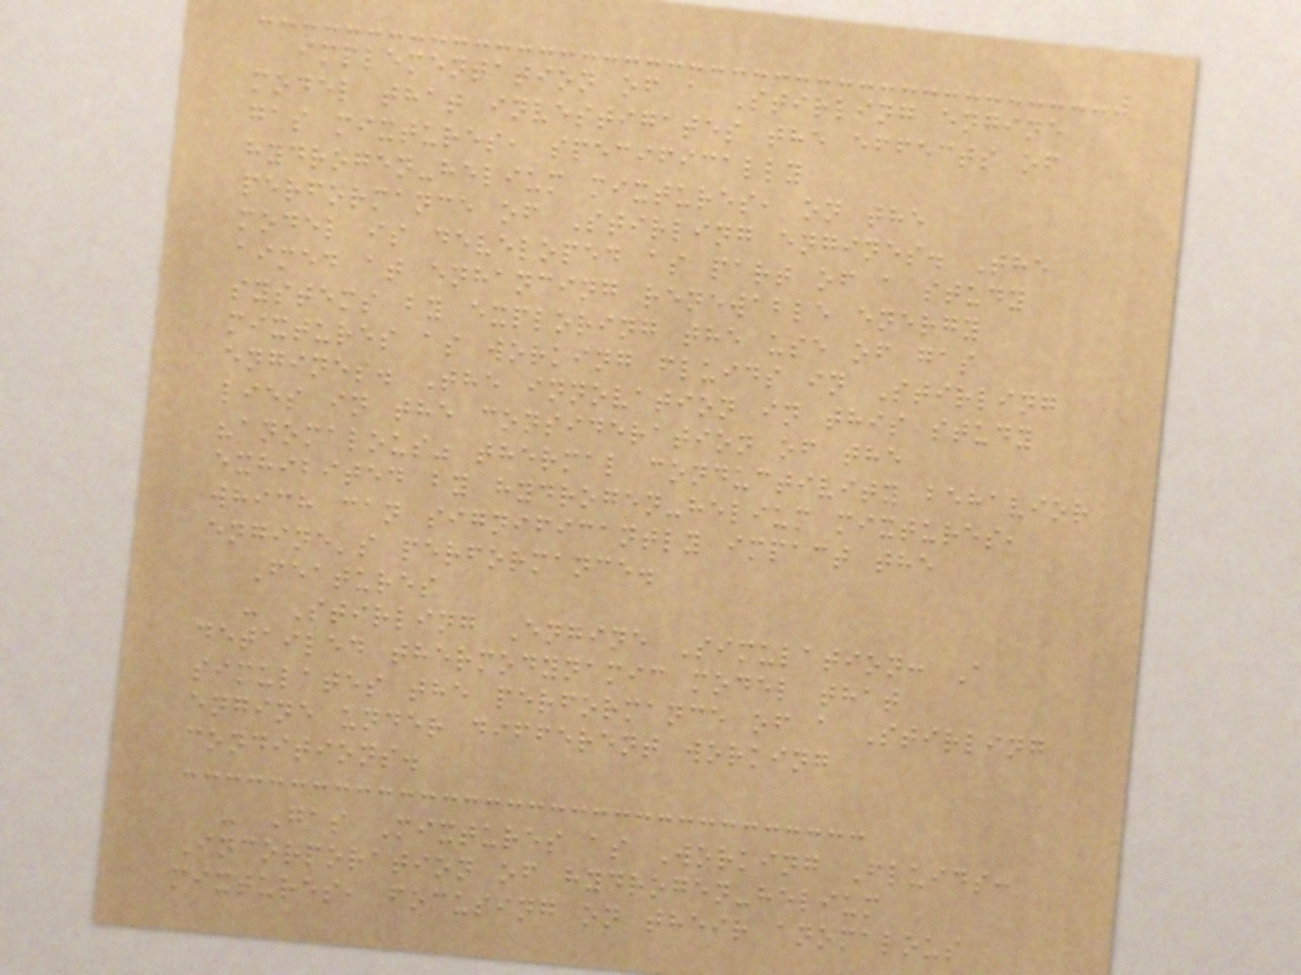implementation of a Stirling engine
model that investigates the effects of
gas mixtures, specifically
hydrogen-helium mixtures, on the
performance of Stirling engines. The
model is developed as part of a study
aimed at enhancing renewable energy
systems by exploring the use of gas
mixtures as working fluids in Stirling
engines. The innovation in this study
lies in the consideration of the
"anomalous" thermal conductivity behavior
exhibited by hydrogen-helium mixtures,
which can significantly impact the
engine's performance.
Features
- Stirling Engine Simulation: A
detailed thermodynamic model that
simulates the performance of a Stirling
engine under different working
conditions.
- Gas Mixtures as Working Fluids:
Incorporation of hydrogen-helium
mixtures, focusing on their anomalous
